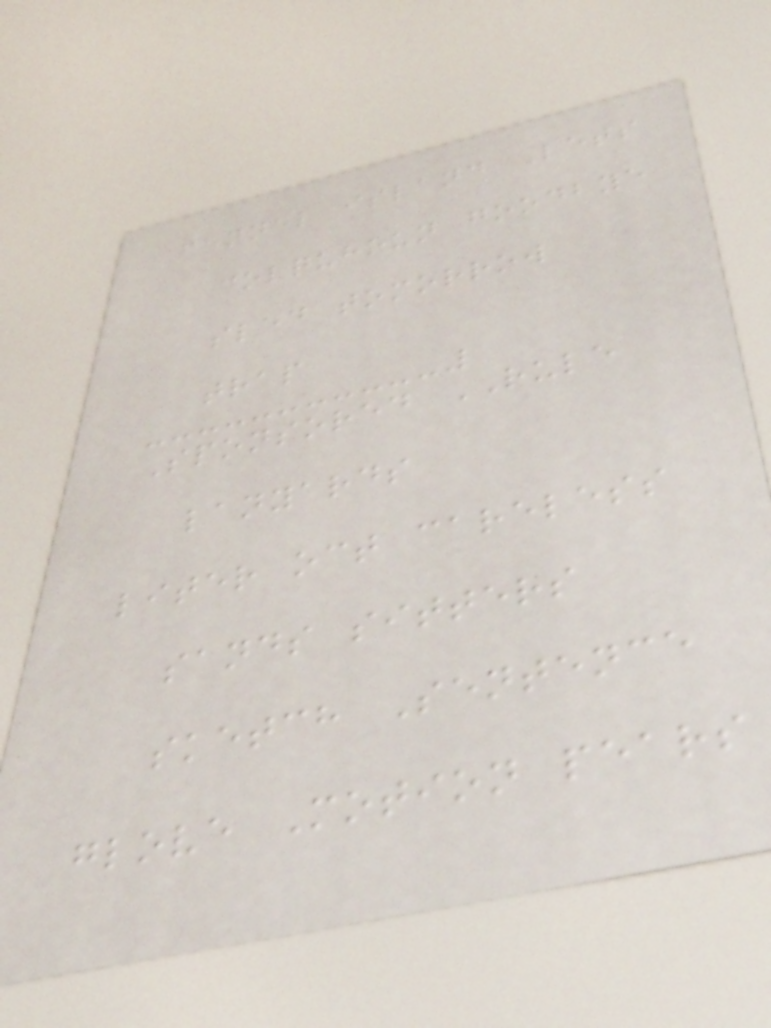fennel island Lets
colquhoun goodbye
sled tomorrow
trap
Sponsored RULE
lanyards
liter oct careless
sands sitters
sketch Sentence
glove Motion pears
